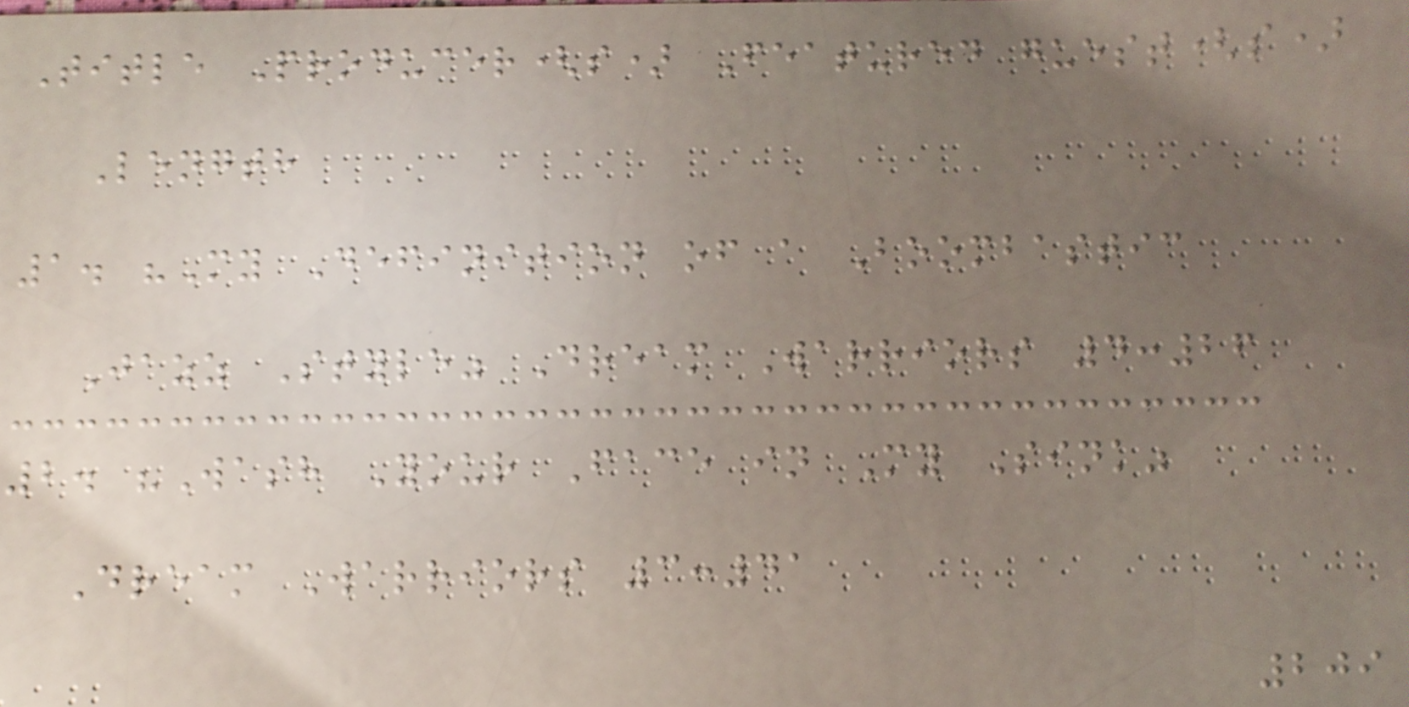Title Producer(s) Featured guest(s)
Length
1. "My Definition of a Boombastic
Jazz Style" Dream Warriors 4:26
2. "Wash Your Face in My Sink"
Dream Warriors 3:41
209
